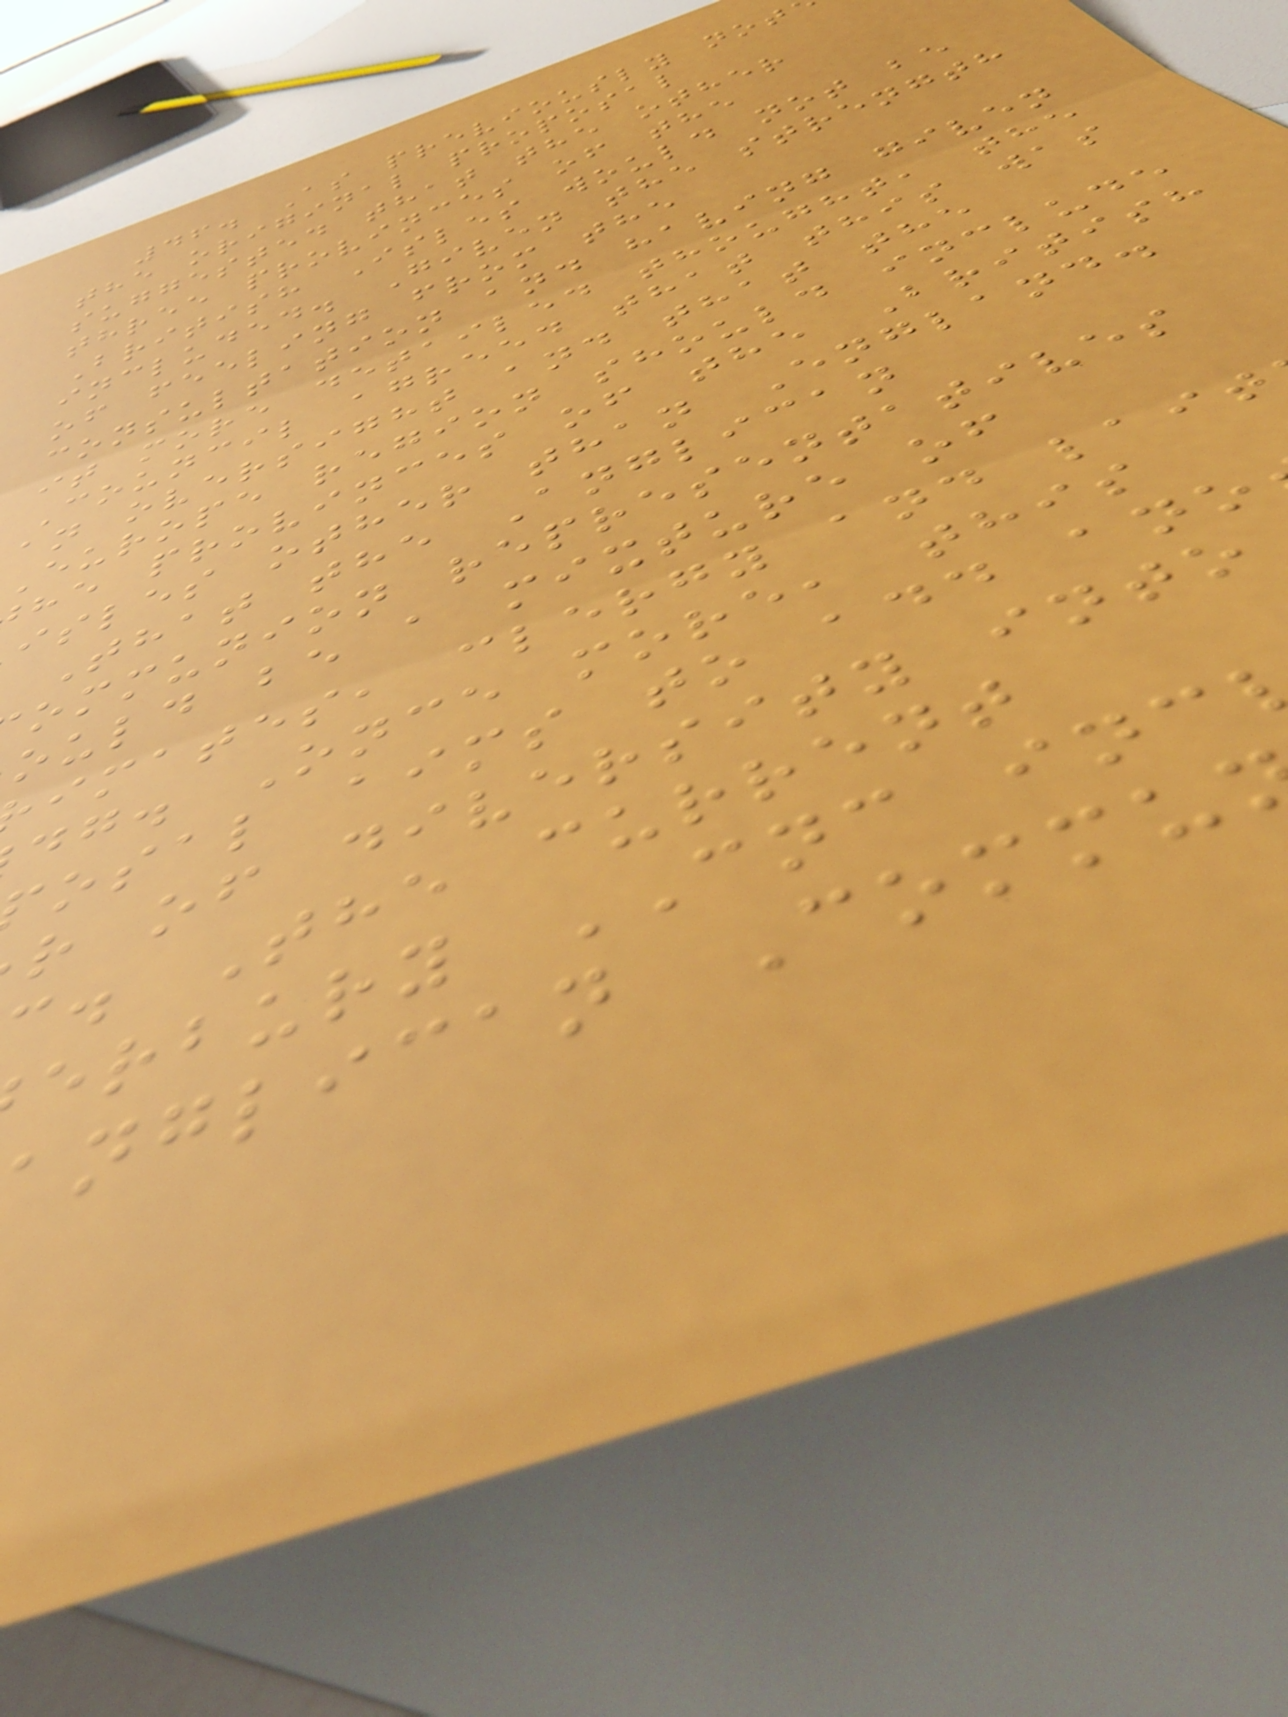46. As previously not
the original proposal
suggested that the other
three provinces of the
British Isles would not be
included. Given the strength
of feeling from the
consultation and having given
it more detailed thought, the
Council agreed that this was
an oversight and that the
Europe region should include
he provinces of the British
isles other than England.
That the Anglican
ommunion representatives
ould be a mixture of
imates, clergy and lait
dg. Once more, this
osal aims to add ano
r of diversity into
. The current
erbury CNC inc
nglican Commu
